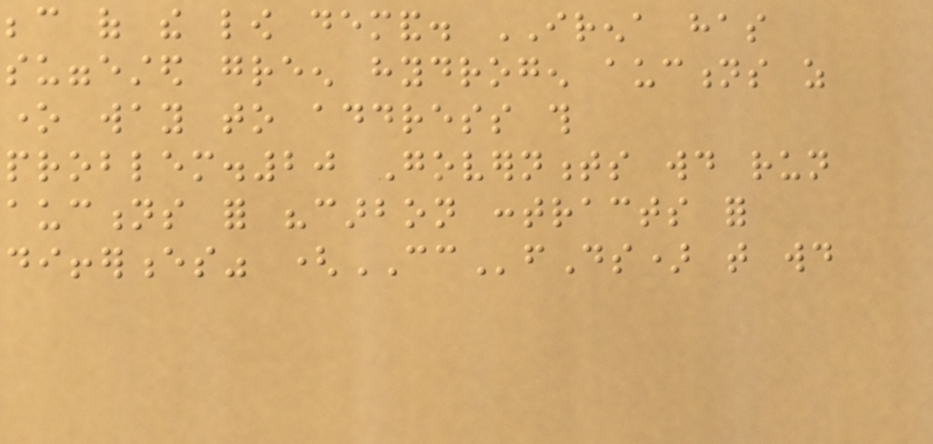because of the low demand. IRENA has
suggested green hydrogen auctions as
one way to address this
problem.20 Governments would run
auctions for "carbon contracts for
differences" (CCfDs) that would
